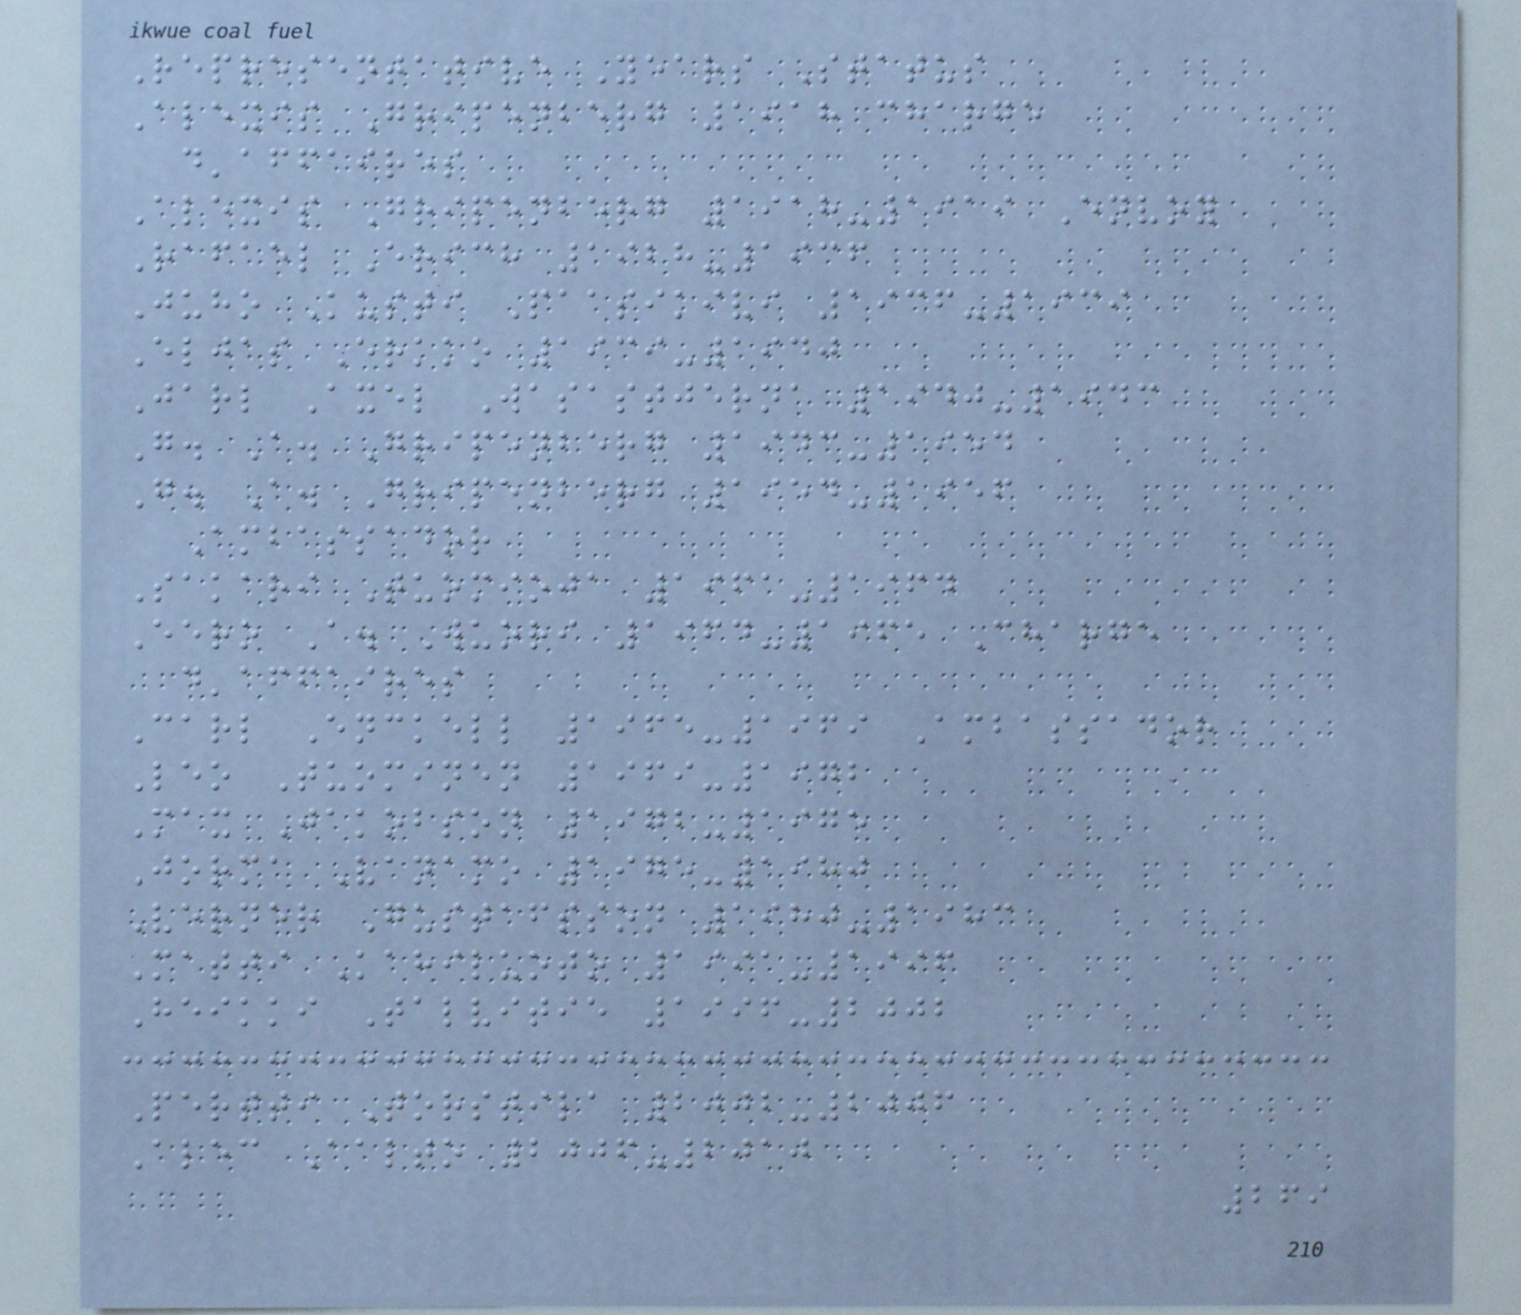Representative Years Status
Alexis Gripenberg 1918 charge
d'affaires
Alexis Gripenberg 1918-1919 Envoy
Rafael Erich 1928-1936
Juho Kusti Paasikivi 1936-1939
Eljas Erkko 1939-1940
Jarl Axel Wasastjerna 1940-1943
G. A. Gripenberg 1943-1954
G. A. Gripenberg 1954-1956
Ambassador
Sakari Tuomioja 1961-1964
Eero A. Wuori 1964-1965 Charge
d'affaires
Carl Enckell 1965-1969 Ambassador
Leo Tuominen 1969-1972
Max Jakobson 1972-1975
Jorma Vanamo 1975-1980
Verner Gustafsson 1980-1983
Matti Kahiluoto 1991-1996
Heikki Talvitie 1996-2002
Pertti Torstila 2002-2006
Alec Aalto 2006-2010
269
